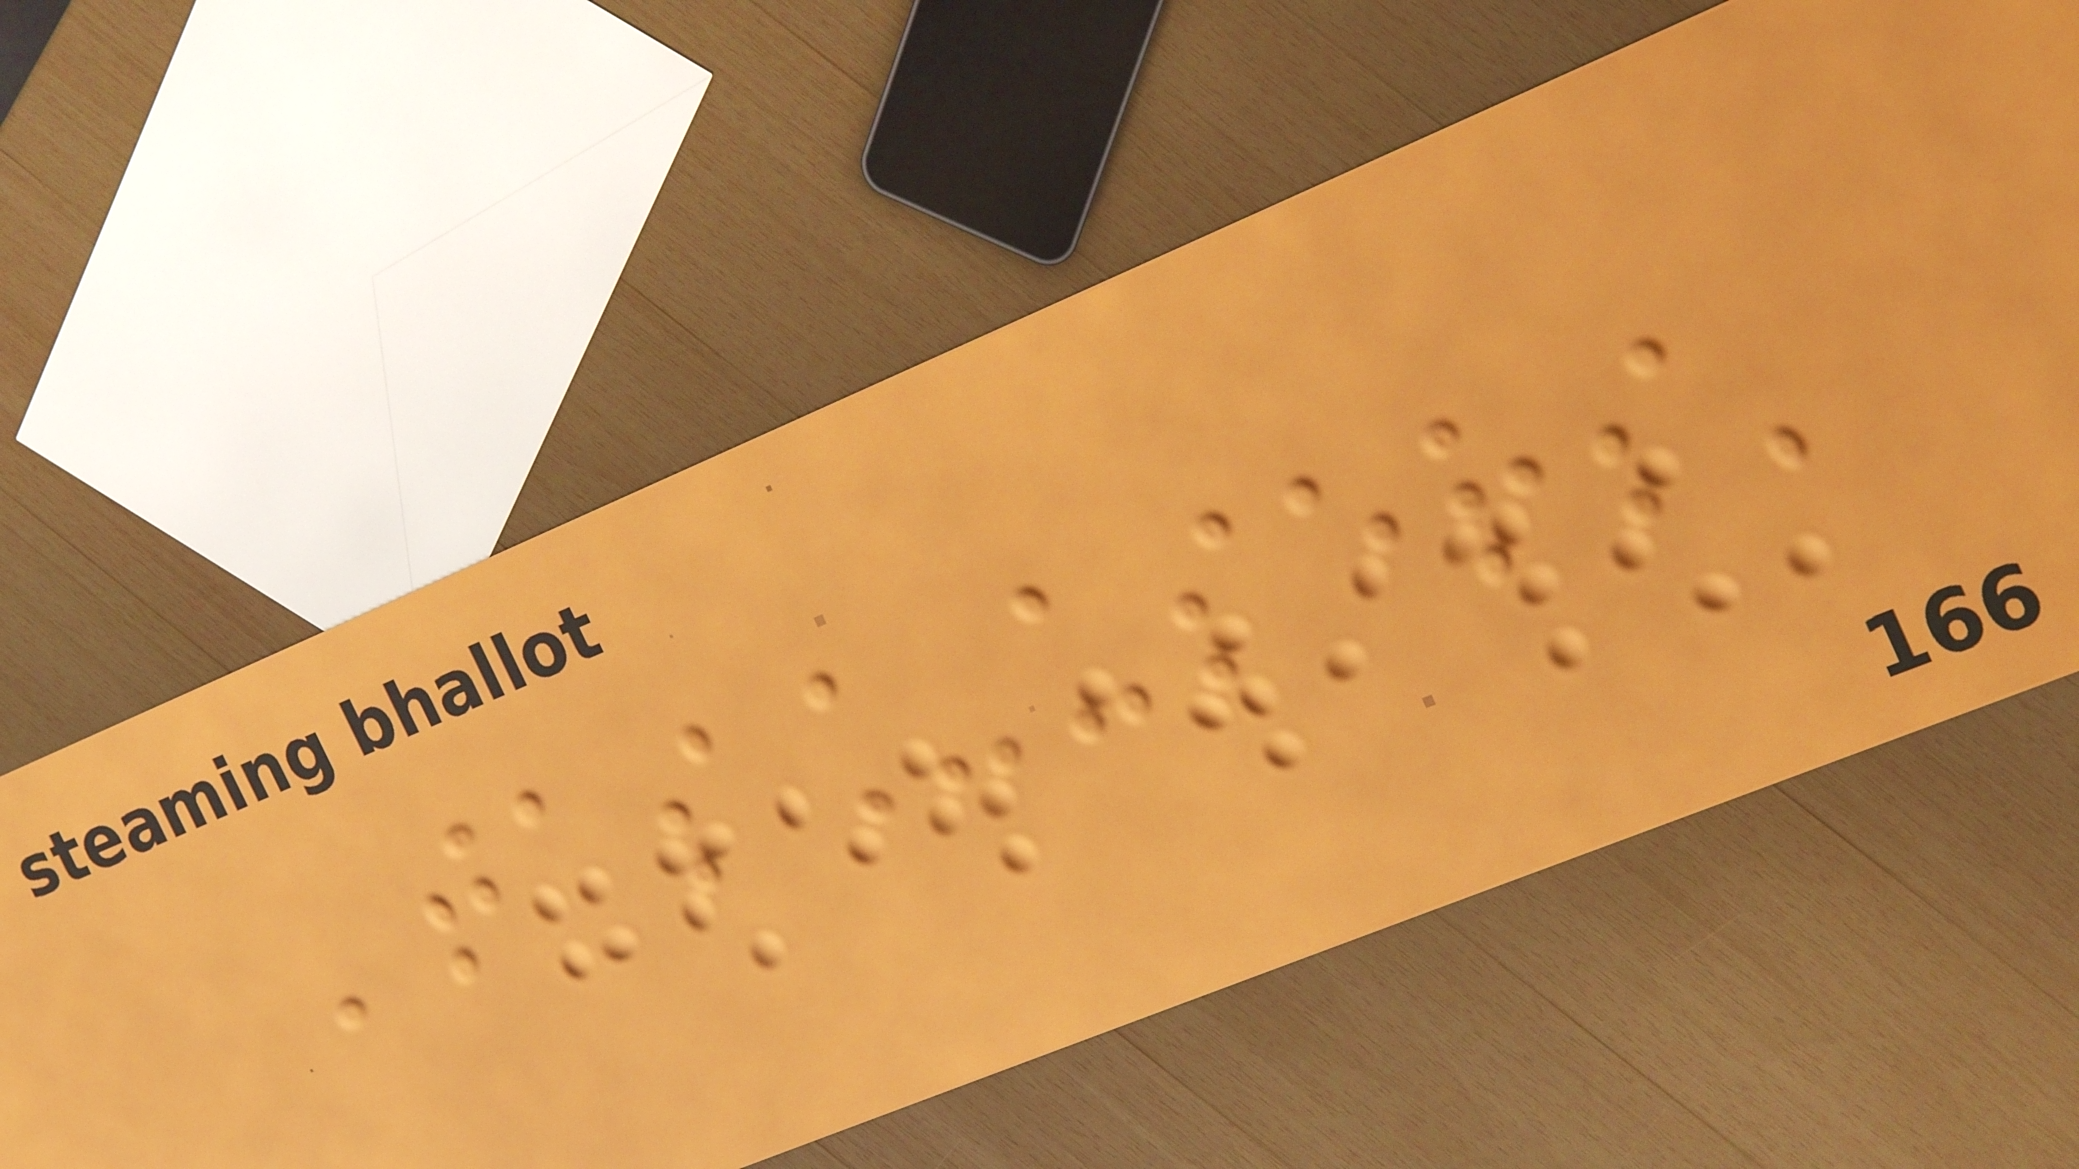'tas_users'
